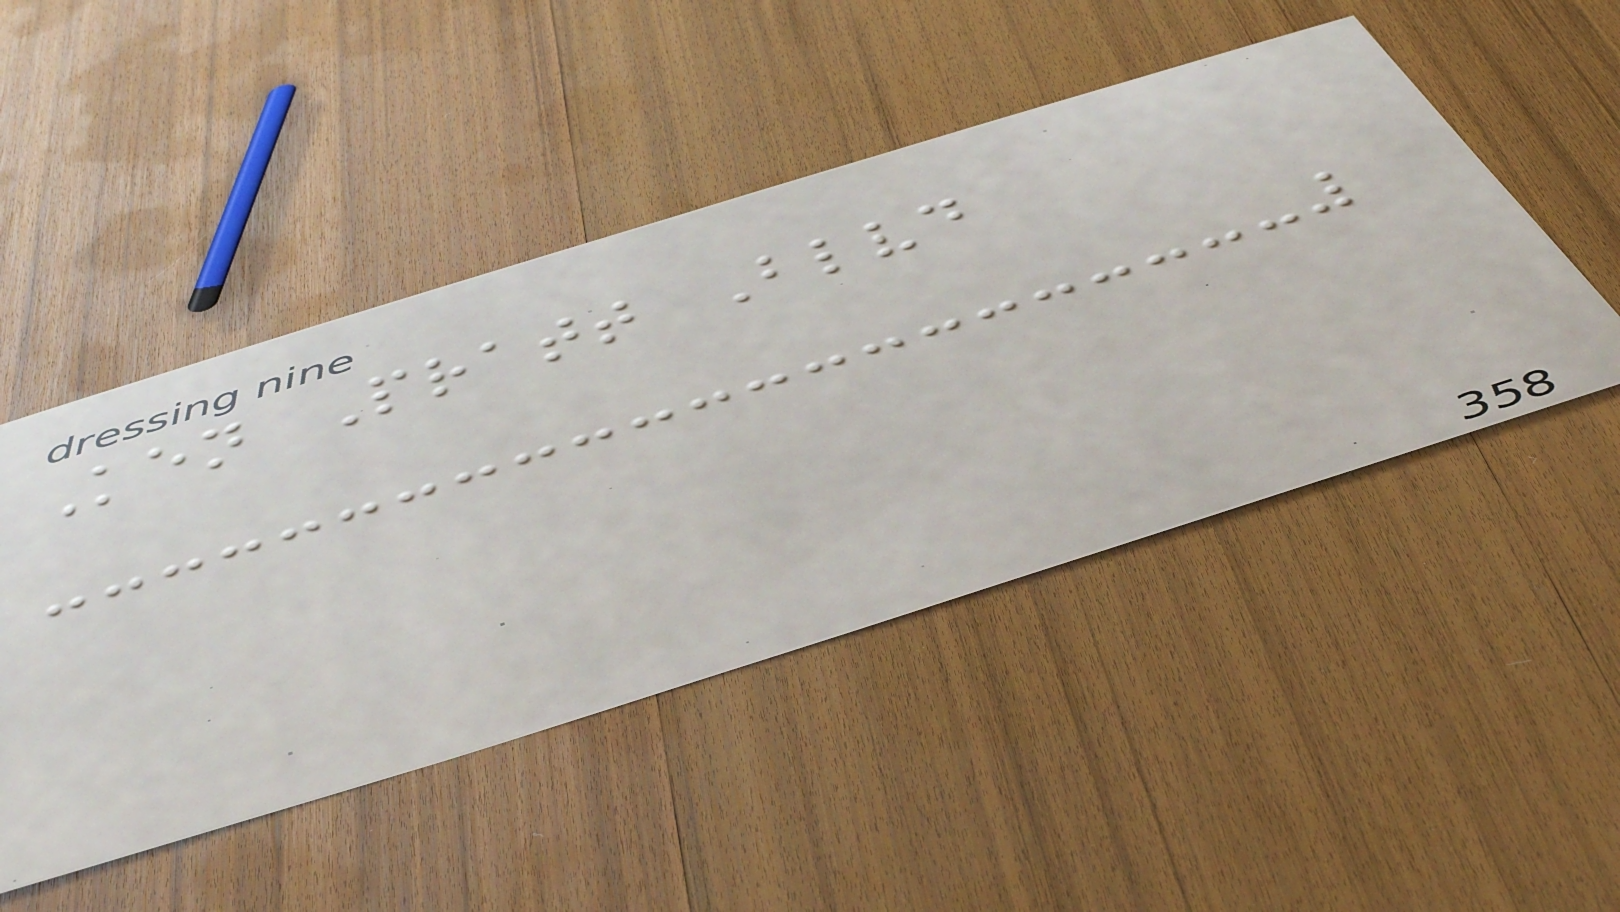Ken Pratt Blvd
